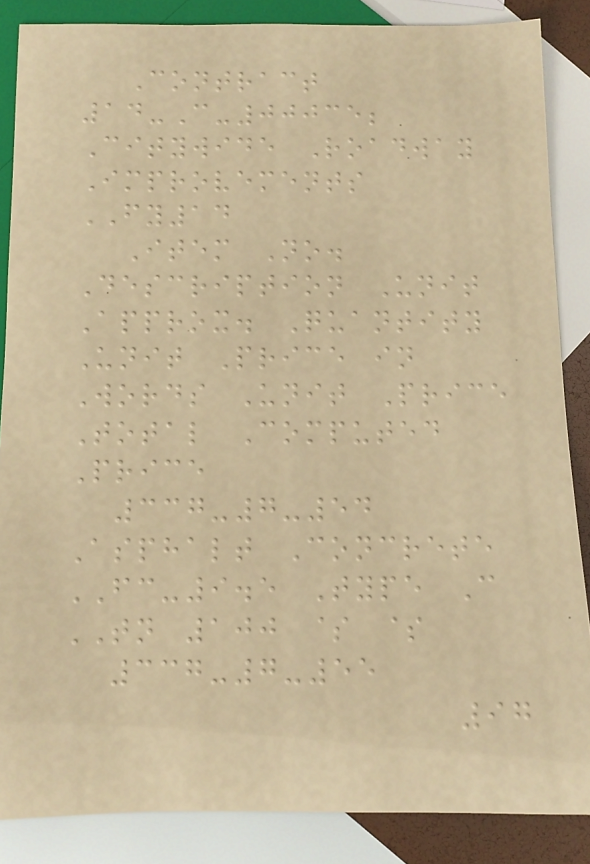Contract
14-C-00035;
Citywide Roadway
Improvements
FY14
Item No.
Description Unit
Approx. Quantity
Unit Price in
Words Unit Price
Total Computed
Price
337-7-54
Asphalt Concrete
FC-9.5 Type C
TN 100 $ $
337-7-55
97
